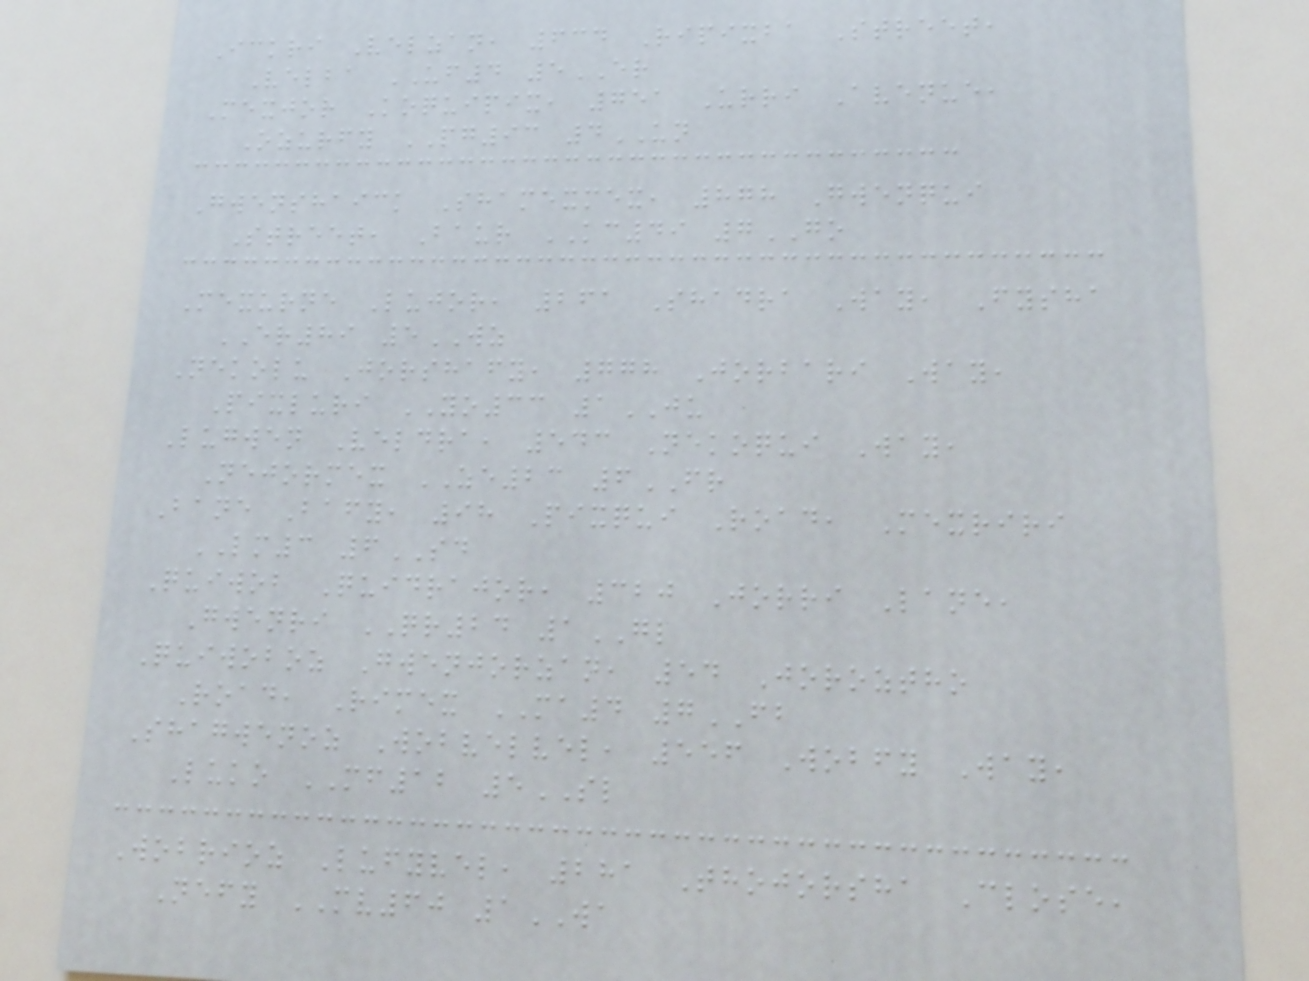Ickri Velzan, 634 Ripixba Street,
Velba UF4 5ER
Mexjor Koquipix, 751 Urri Avenue,
Ozurfy PG93 4UN
Gwenshaick Shamexmex, 878 Gwenqui
Street, Baur KC49 7GO
Mexurne Lujor, 261 Shadra Way, Fysha
ER89 5WZ
Nekolu Jorshafy, 778 Jorbari Way,
Pixluri YO33 1JU
Lugwen Veldra, 543 Nekoqui Way,
Nejormex ZE23 6FR
Bane Bafy, 98 Pixqui Road, Mexriri
LM3 6SD
Quiwob Quidrajor, 320 Jorri Lane,
Gwenri QR24 1GL
Quiwoboz Gwenjorzan, 54 Joroztho
Road, Rimex MA4 7FB
Shagwenoz Wobvelvel, 556 Wobfy Way,
Luko MF12 5SL
Wobrioz Lufyvel, 281 Thojorsha Close,
Nefy MV60 1WA
